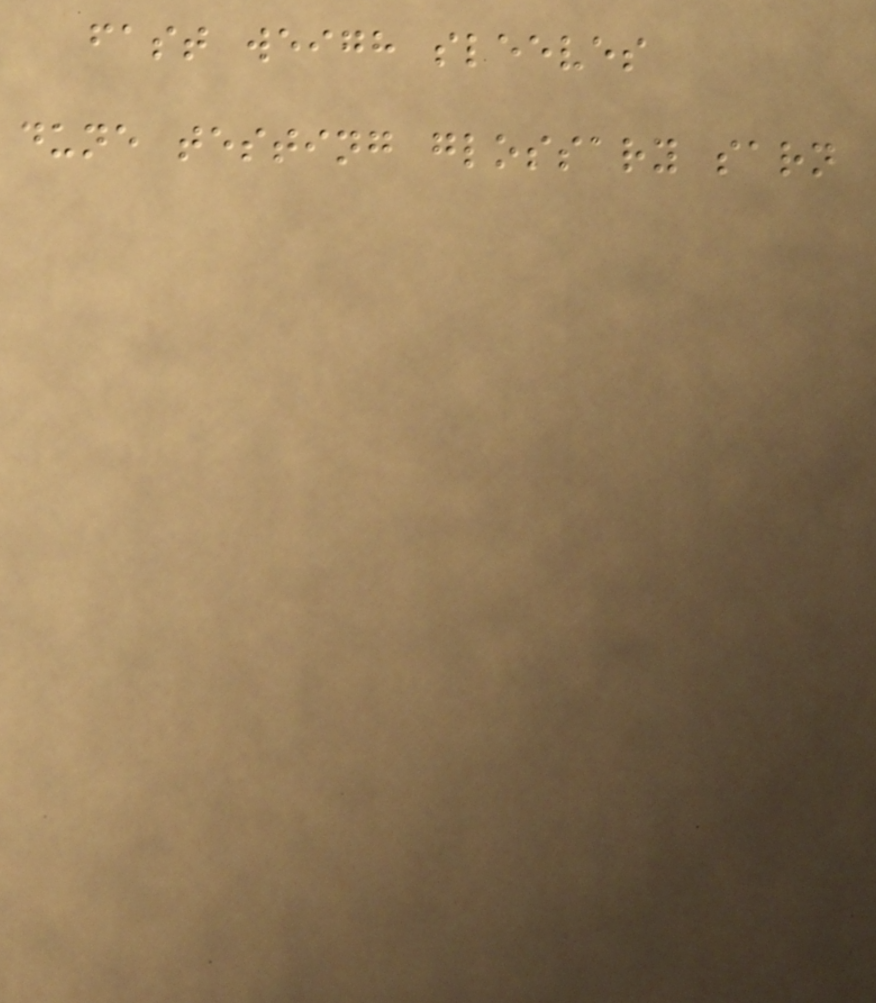fast weigh sleeves
dune testing glossary sarn
